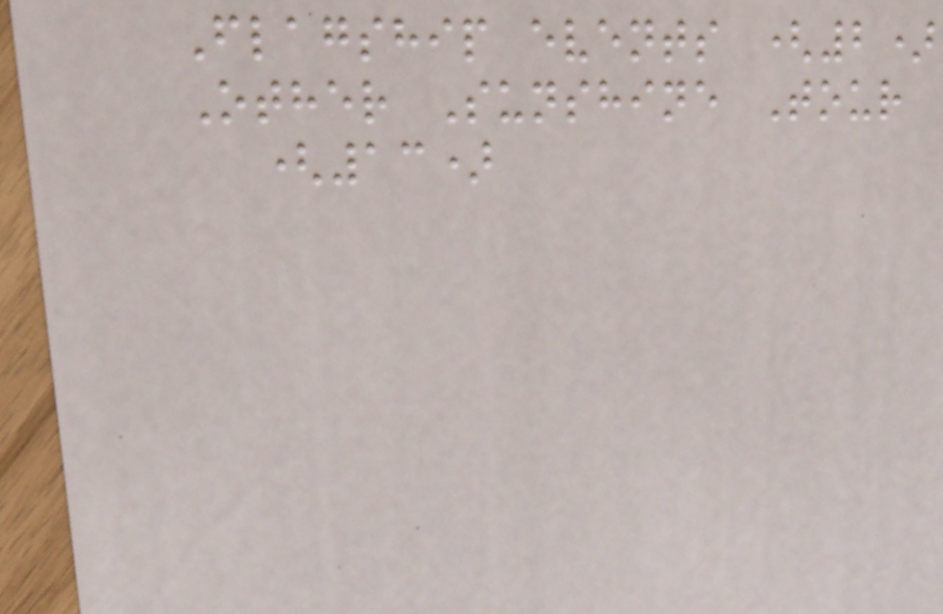Flagship events (2)
Other Sunshine Tour
(13)
